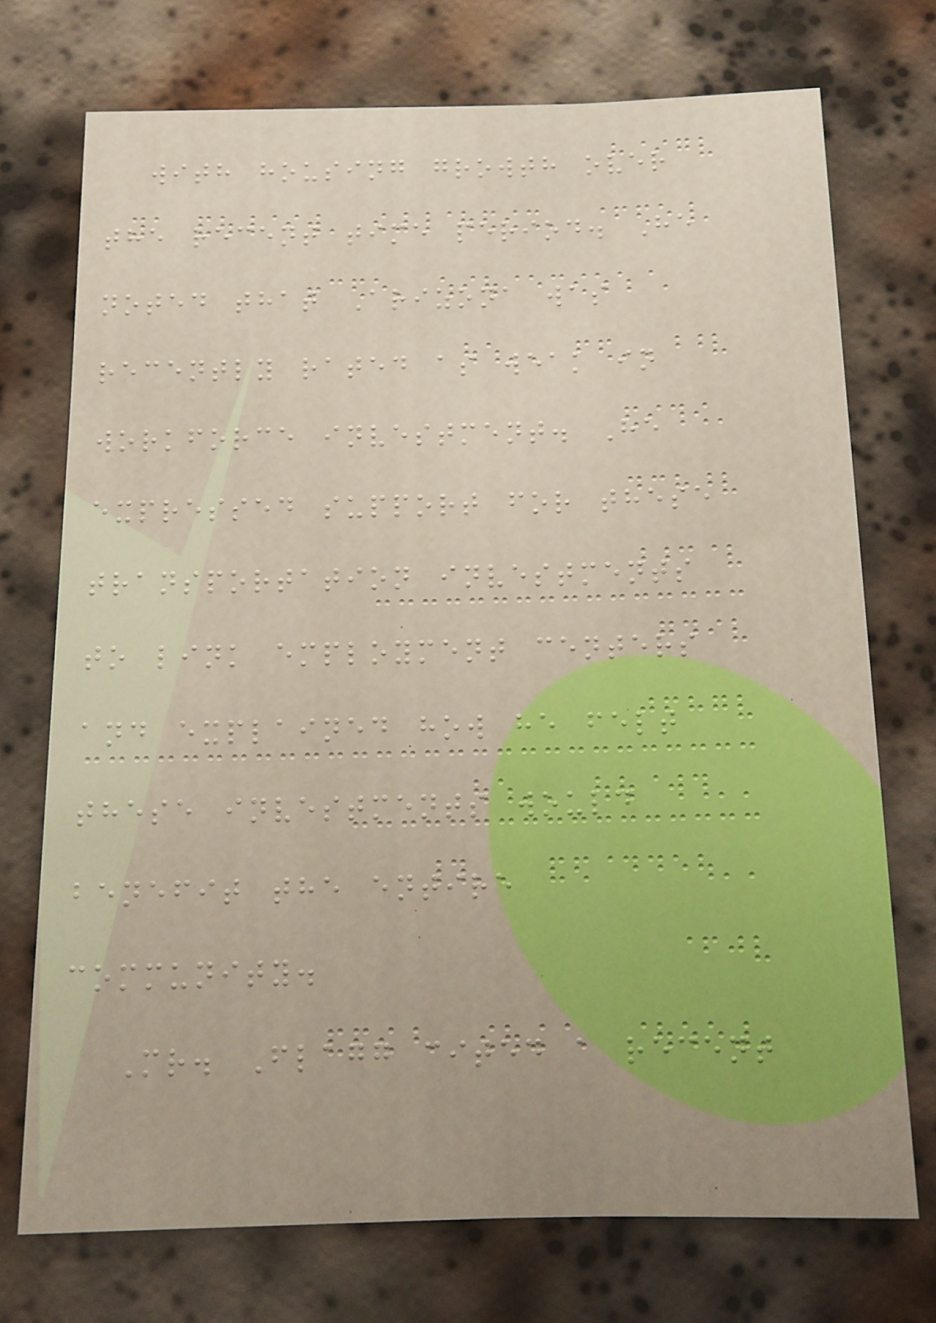with housing growth over
the recent time period. He
noted that Arizona was
recently rated as weak in
workforce investment. He
expressed support for these
transportation investments
to link employment centers
and explained how he felt
these investments would
benefit the entire
community.
Mr. Flagg cited a recent
